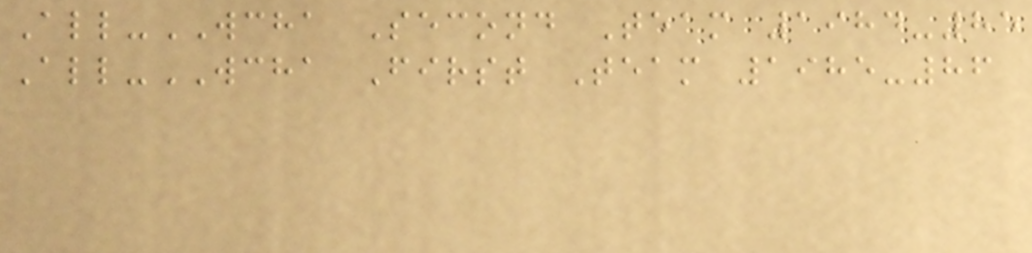All-WCHA Second Team 1984-85
All-WCHA First Team 1985-86
